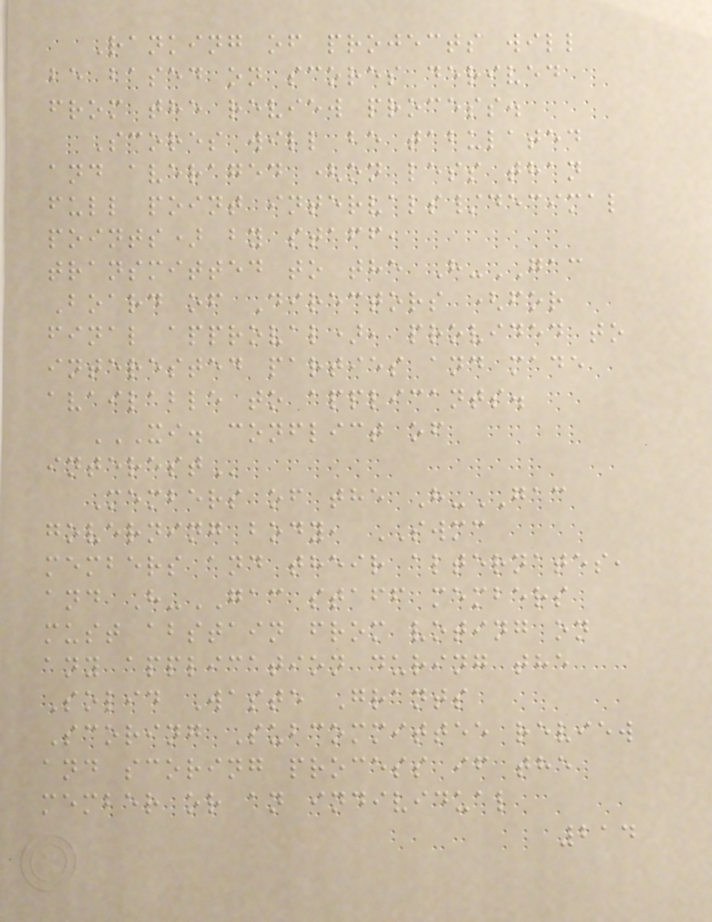Ranking of projects will
be based on scores derived
from the review process.
Scores will be tabulated
and averaged (on less than
full point intervals/decimal
points) by staff,
transmitted to the H-GAC
Board of Directors (for
final approval), provided to
interested parties and made
available to applicants.
XI. CONFLICT OF
INTEREST
Members of the H-GAC
governing body, SWMC
members and their alternates,
and H-GAC staff members
must abstain from voting on
any application during the
Solid Waste Grants
Scoring Subcommittee review
and scoring process if the
member or an individual
214
